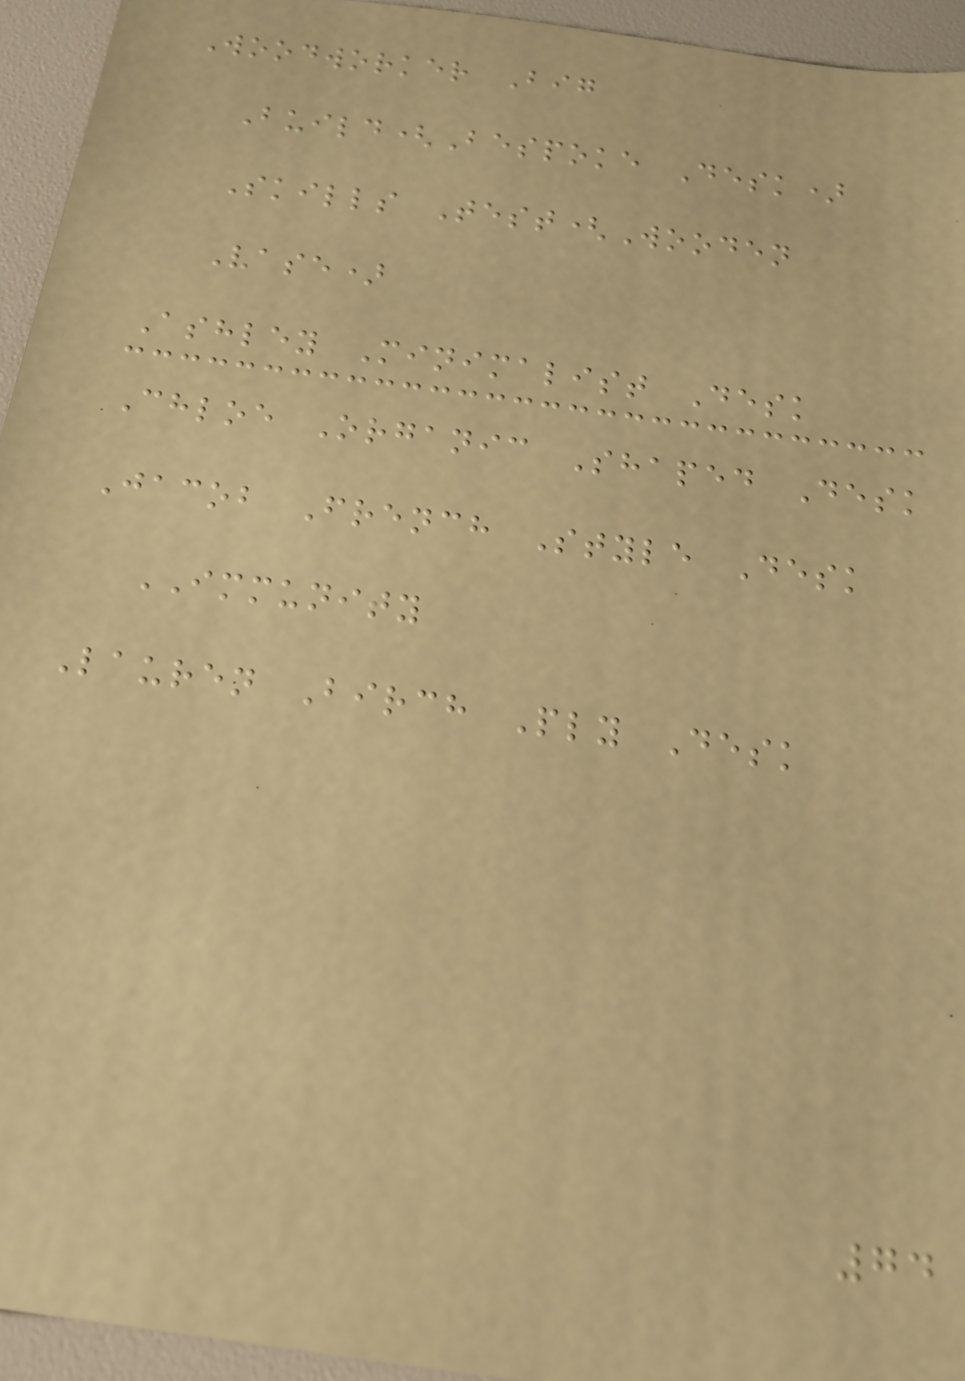Woodworker Big
Build(Bespoke Desk)
Skills Test(Wooden
Vase)
Ashley Minimalist Desk
Chloe Organic Shaped Desk
Jacob French Style Desk
IMMUNITY
Lauren Birch Ply Desk
74
